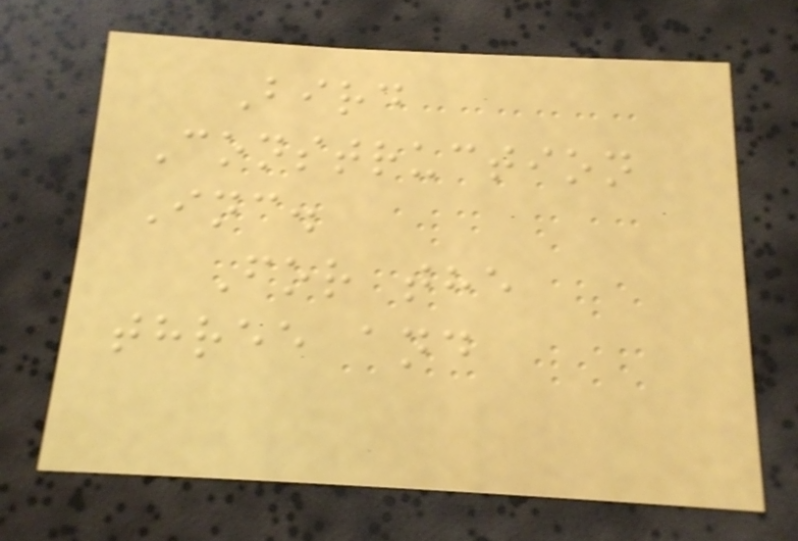Bird
Construction
Inc.
For the
three and
